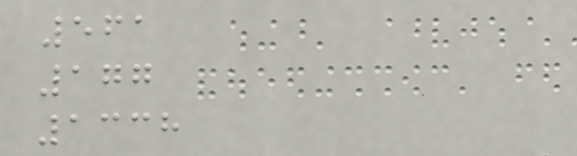561
177
1338
